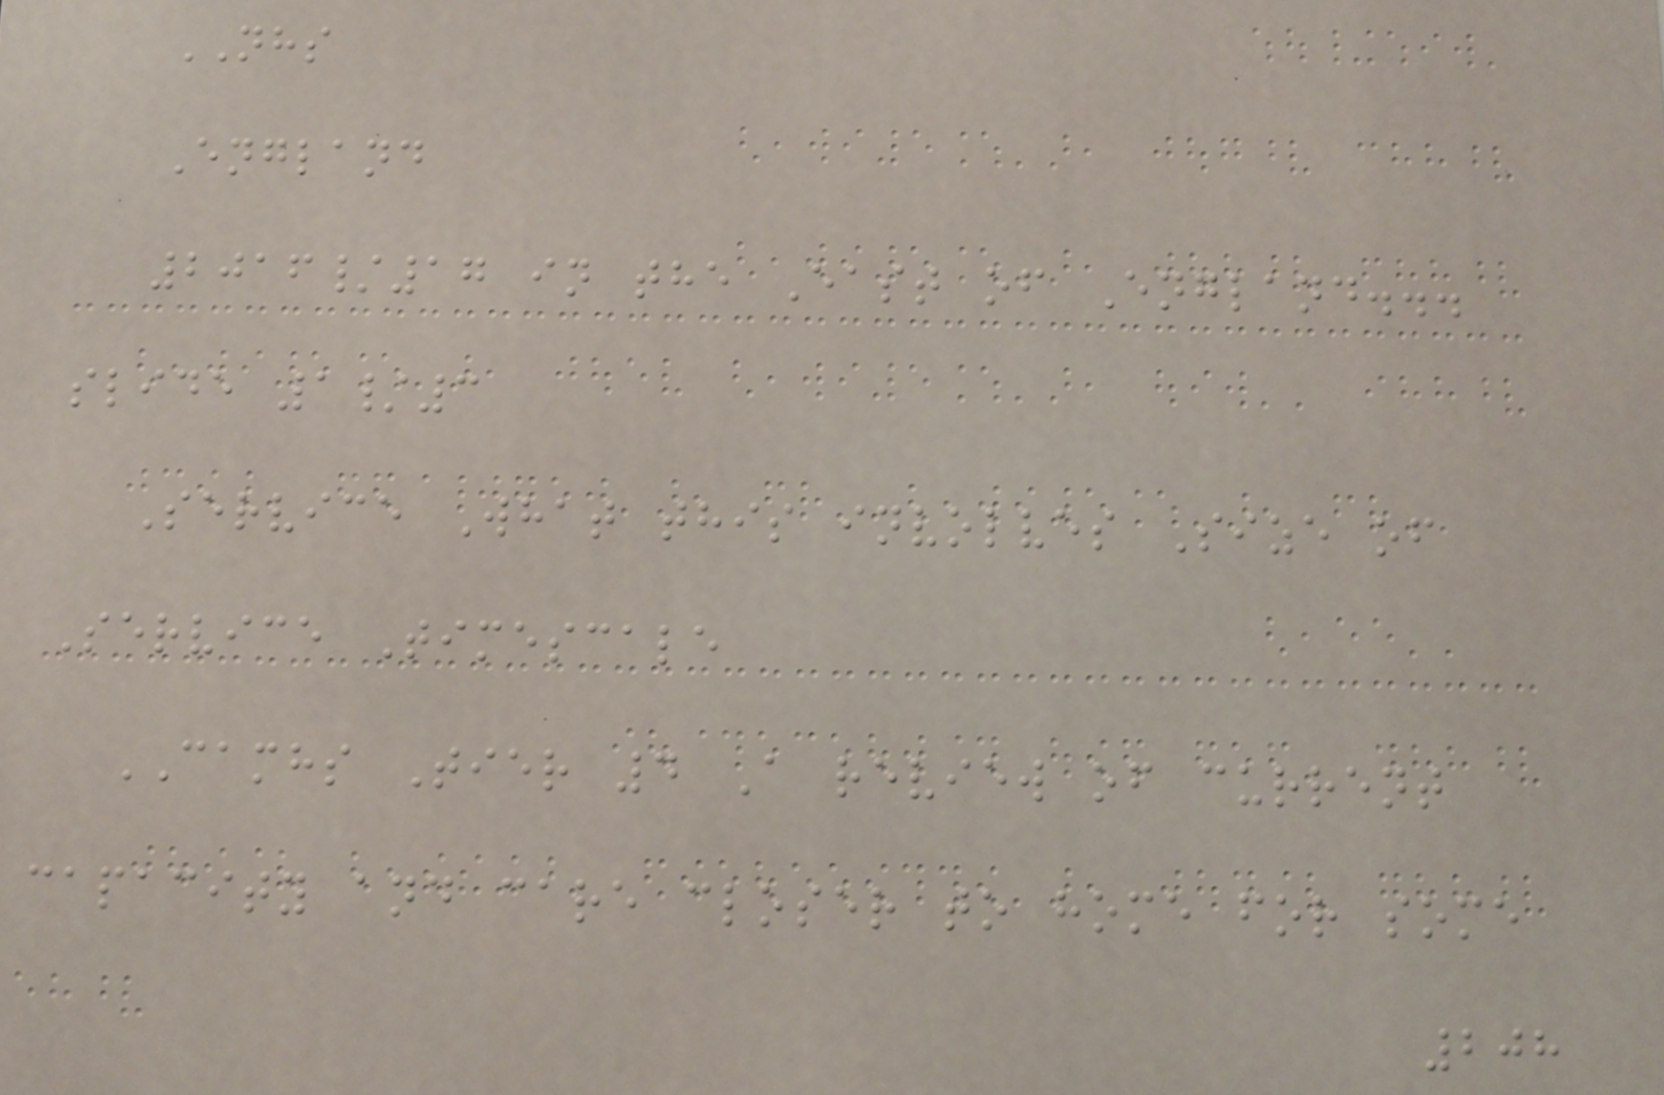NHS
England
2016/17 in the East of England...
slide 1/3
Service What this involves Size of
Service Timescale
CAMHS Tier 4 A review of current
capacity and care closer to home for some
208
